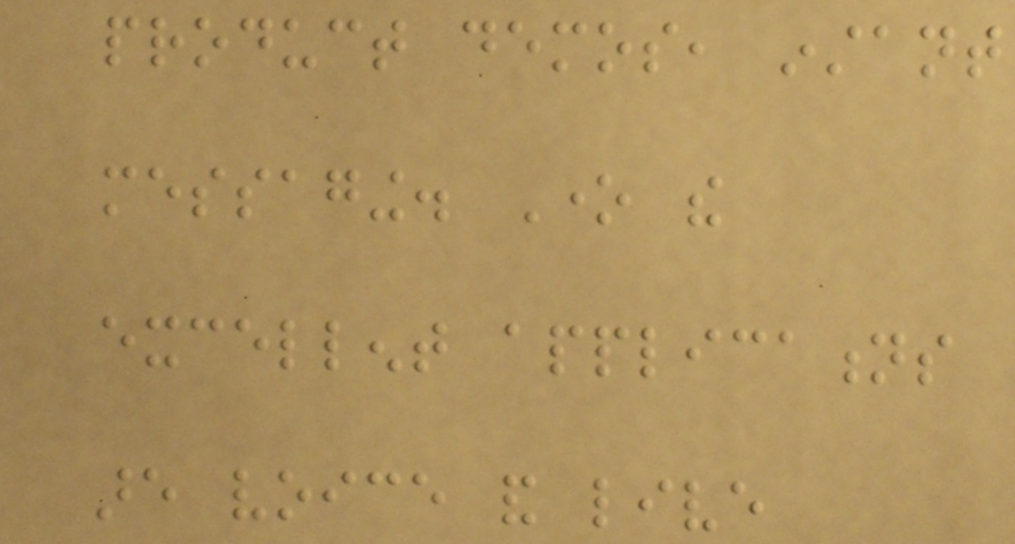product demos, instant
messaging. One the
excellent applications
are voice and live
